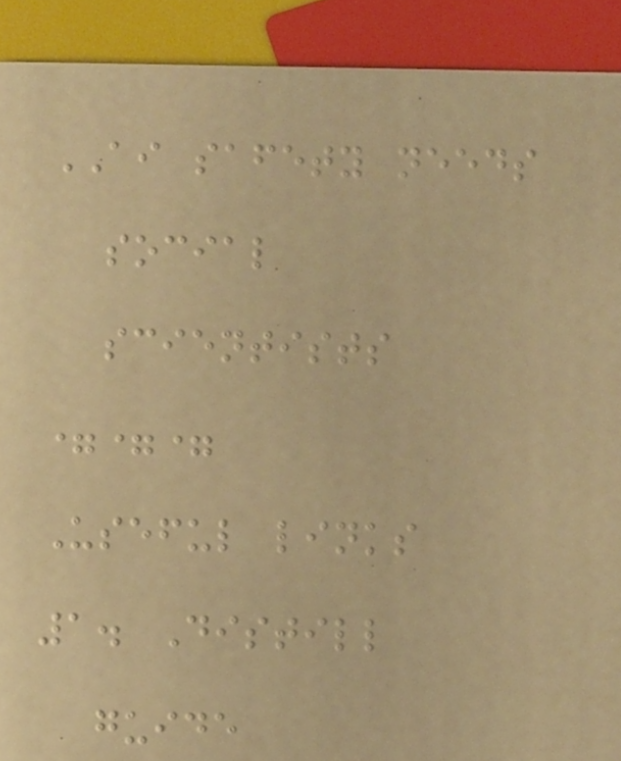AI safety needs
social
scientists
===
Useful links
1. Distill
guide
